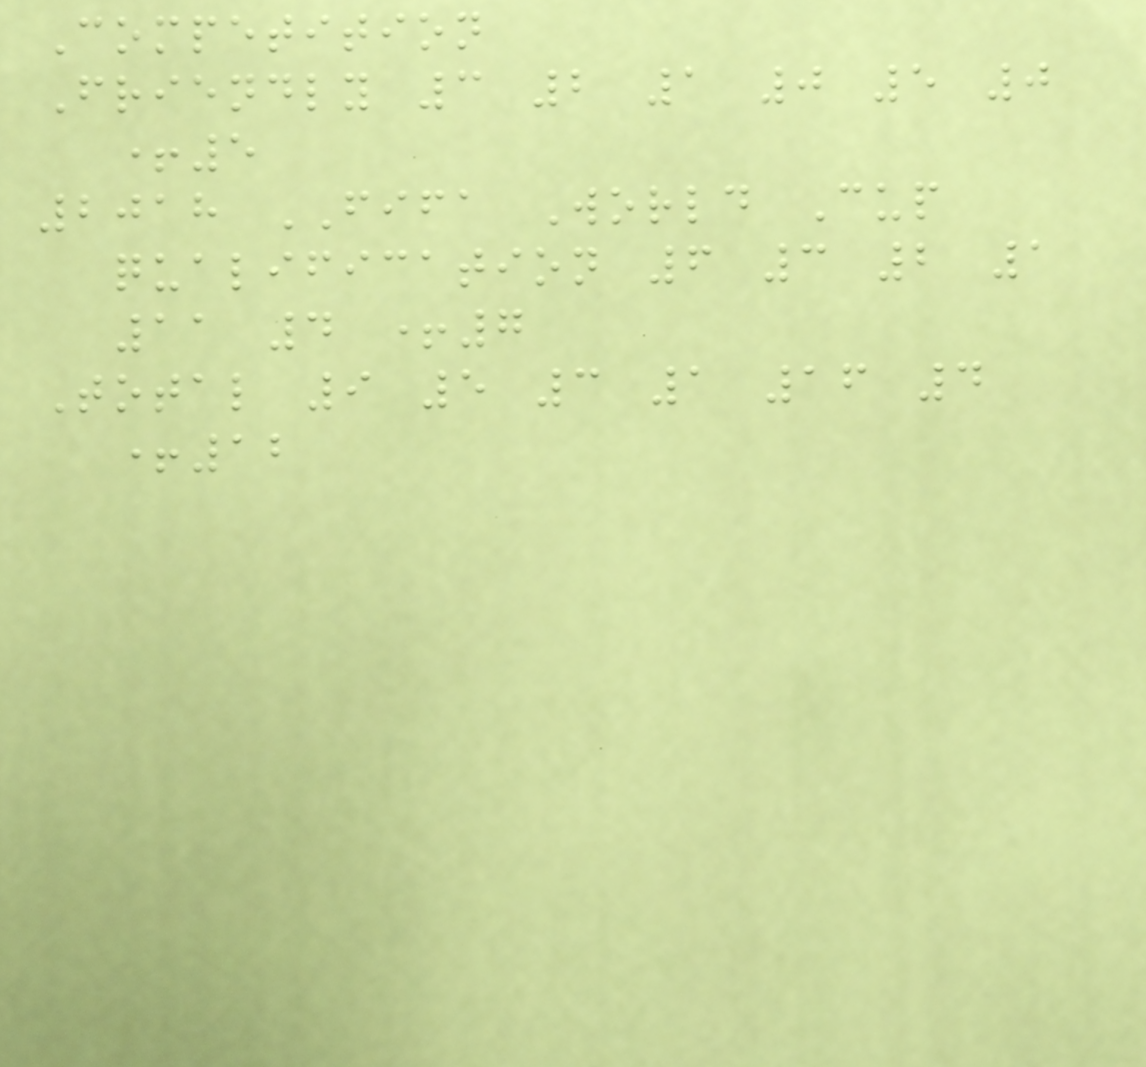Competition
Friendly 3 2 1 0 5 0
+5
2018 FIFA World Cup
qualification 6 3 2 1
11 4 +7
Total 9 5 3 1 16 4
+12
